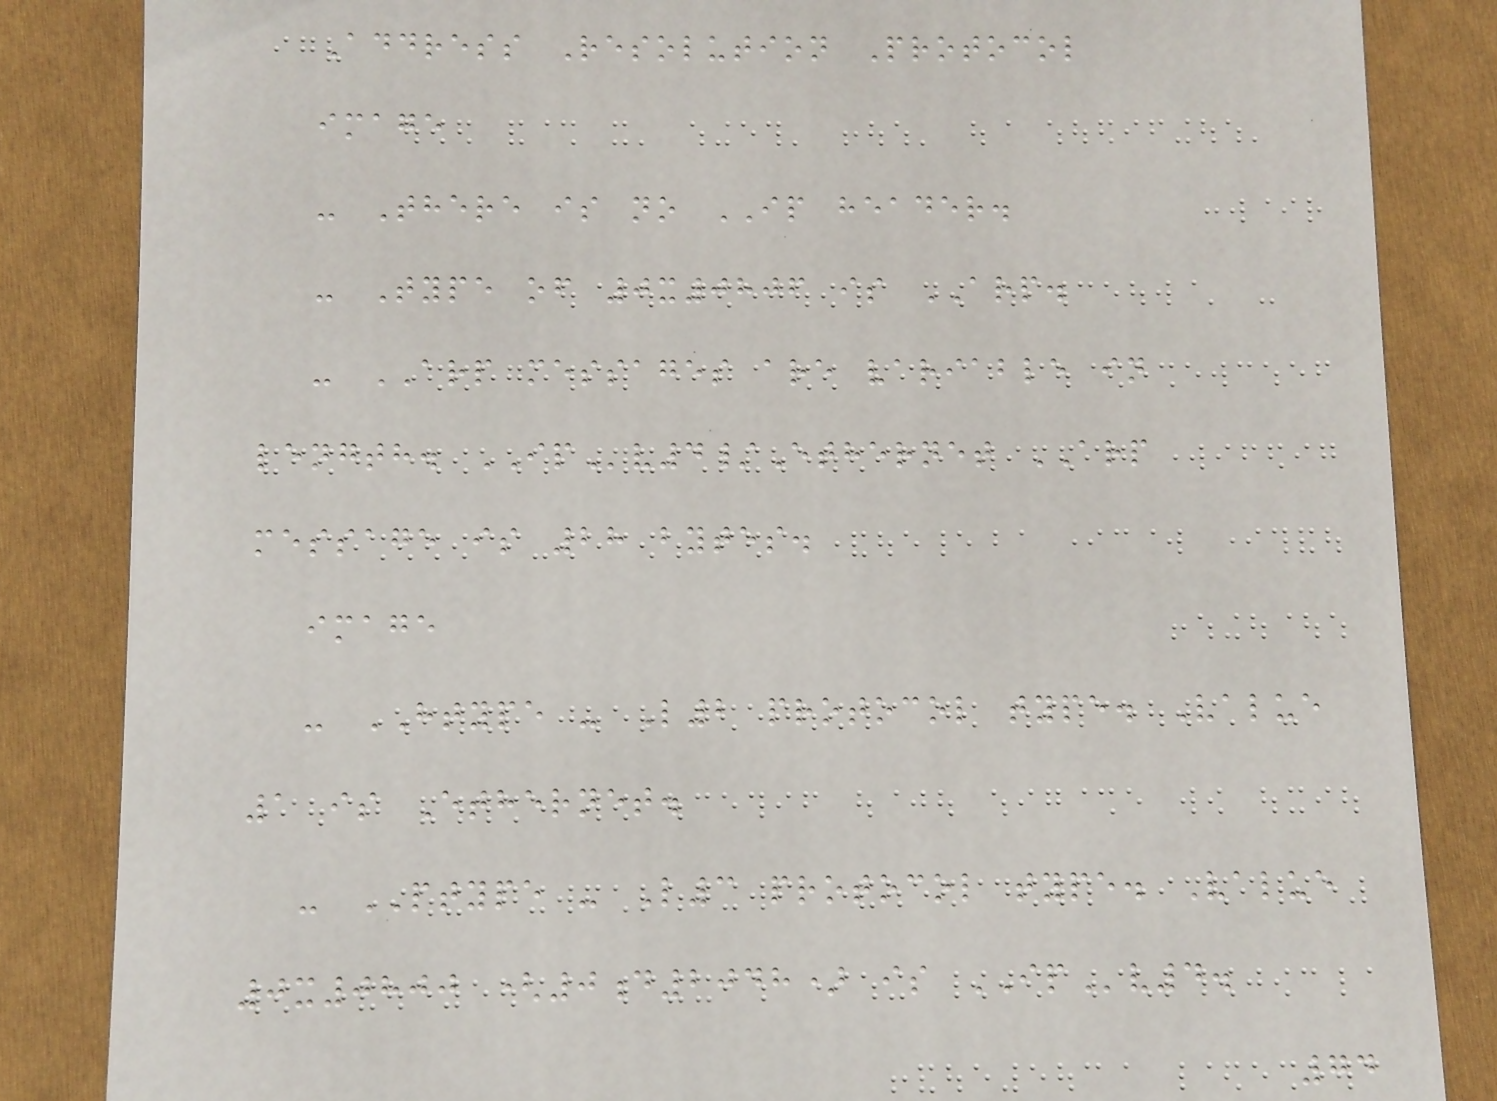Address Resolution Protocol
image
- There is no IP header.
- Type of 0x0806 is ARP.
- ARP messages are variable in
length. IPv4/Ethernet ARP
message is 28 bytes.
image
- HTYPE - L2 protocol type. Value
1 is Ethernet.
- PTYPE - L3 protocol type. Value
0x0800 (0d2048) is IPv4.
74
